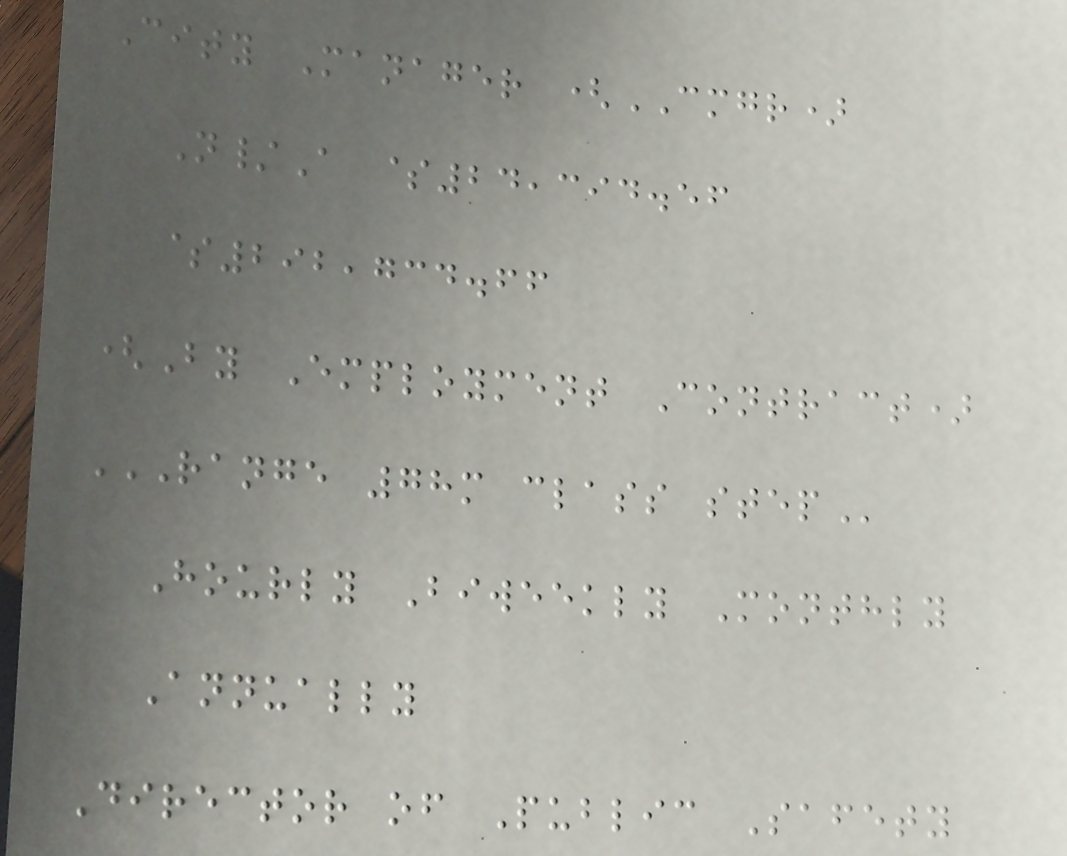City Manager (CMGR)
N/A $24,394.56
$292,734.66
(By Employment Contract)
RANGE 78M CLASS STEP
Hourly Biweekly Monthly
Annually
Director of Public Safety
